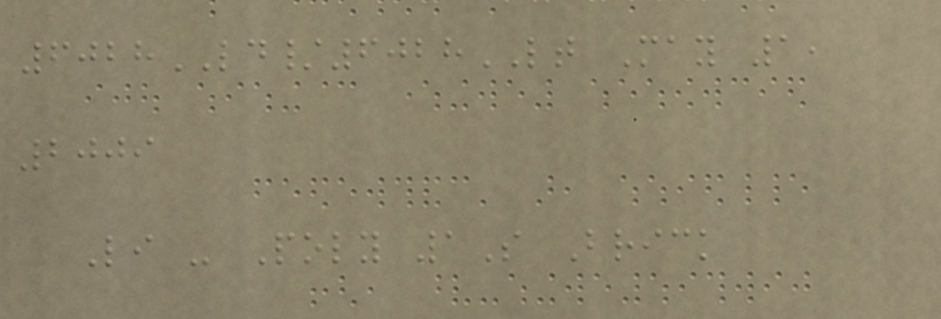6028LD/6028LT May 1,
2009
Li - Poly 1S Brick
